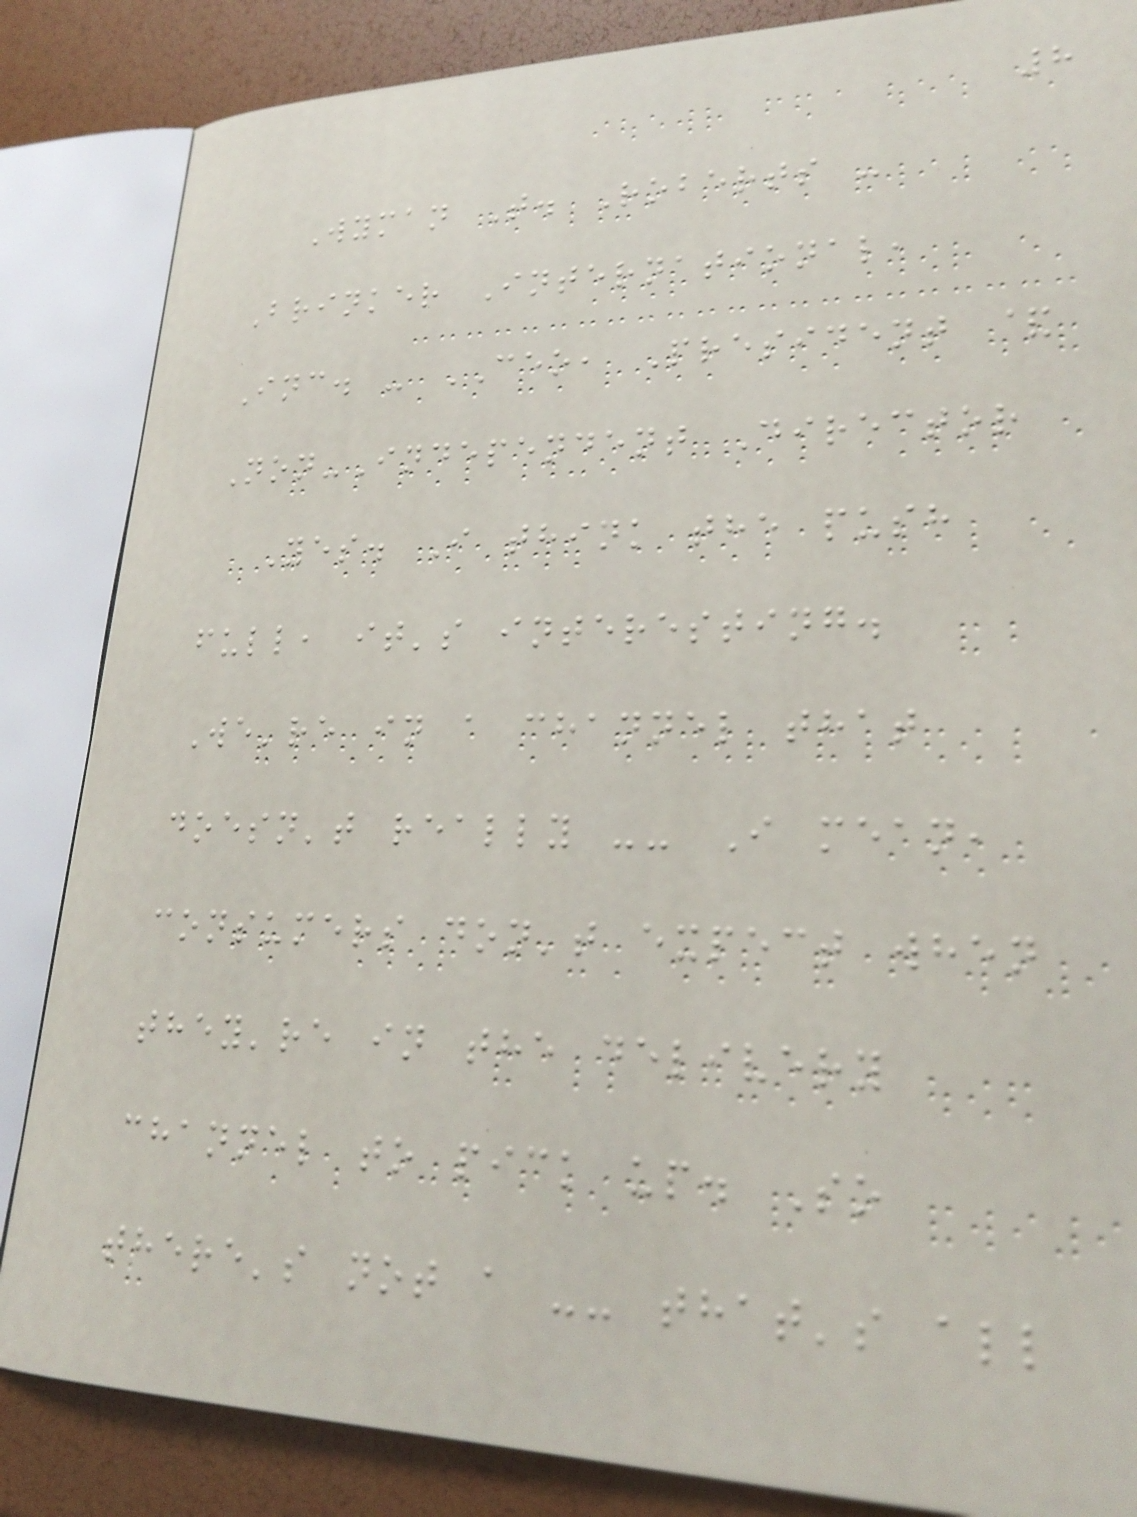8
Wyman T. Roberts -
Brinker International,
Inc. - CEO, President &
Non-Independent Director
Yes. I think the push
full, it's interesting.
We're in a channel that
doesn't really -- I mean,
consumers don't expect when
they're in the delivery
channel to pick up. So
there's not a -- that's all
